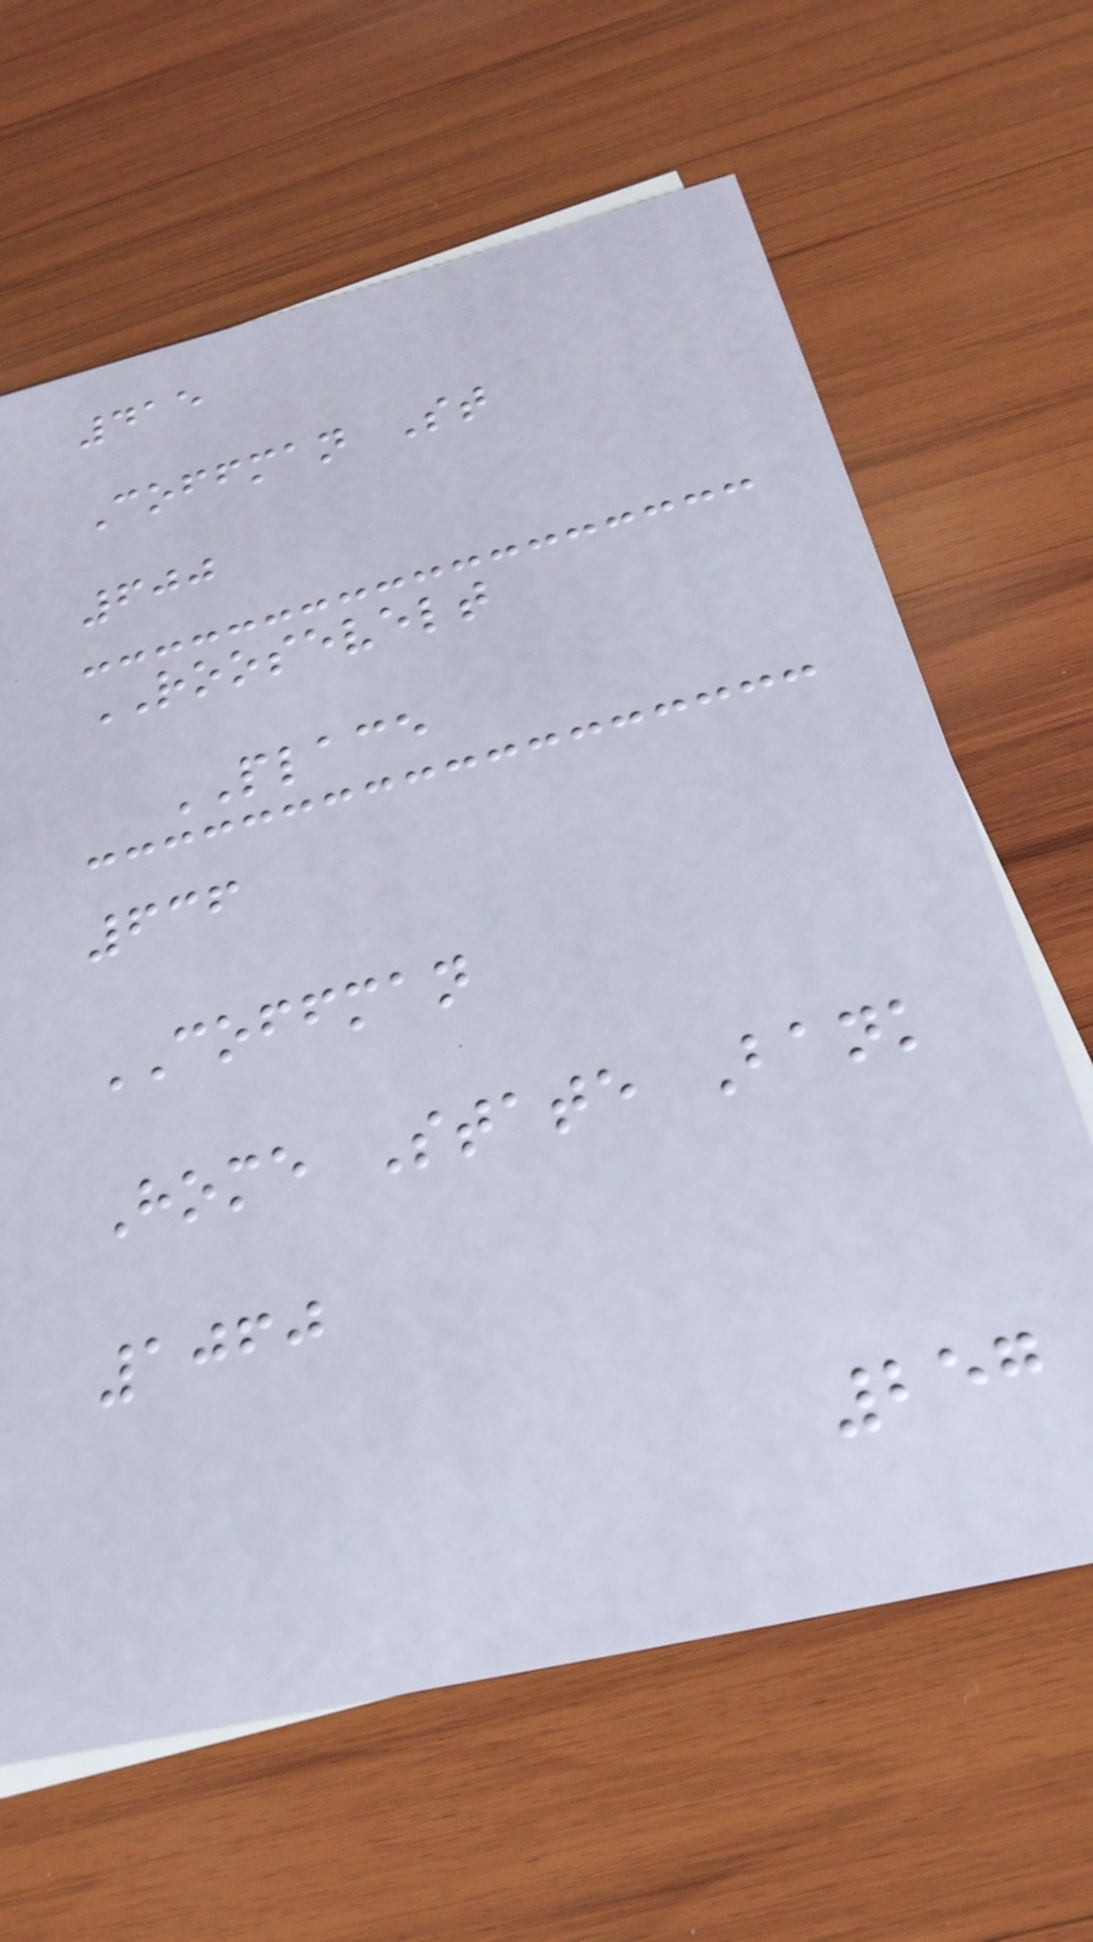415
Coffman St
600
ROOSEVELT
PLACE
636
COFFMAN
Home State Bank
1060
257
